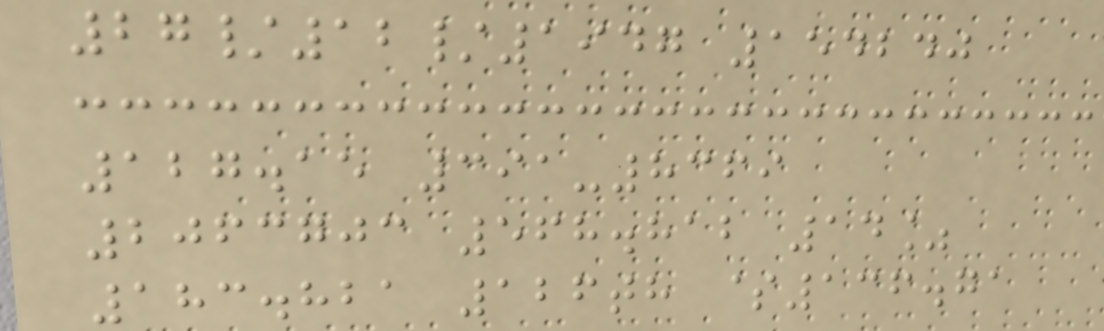27/12/1947 154240
127.15 391-8369
2063703 568.812 14%
183.821 126th $136.71
